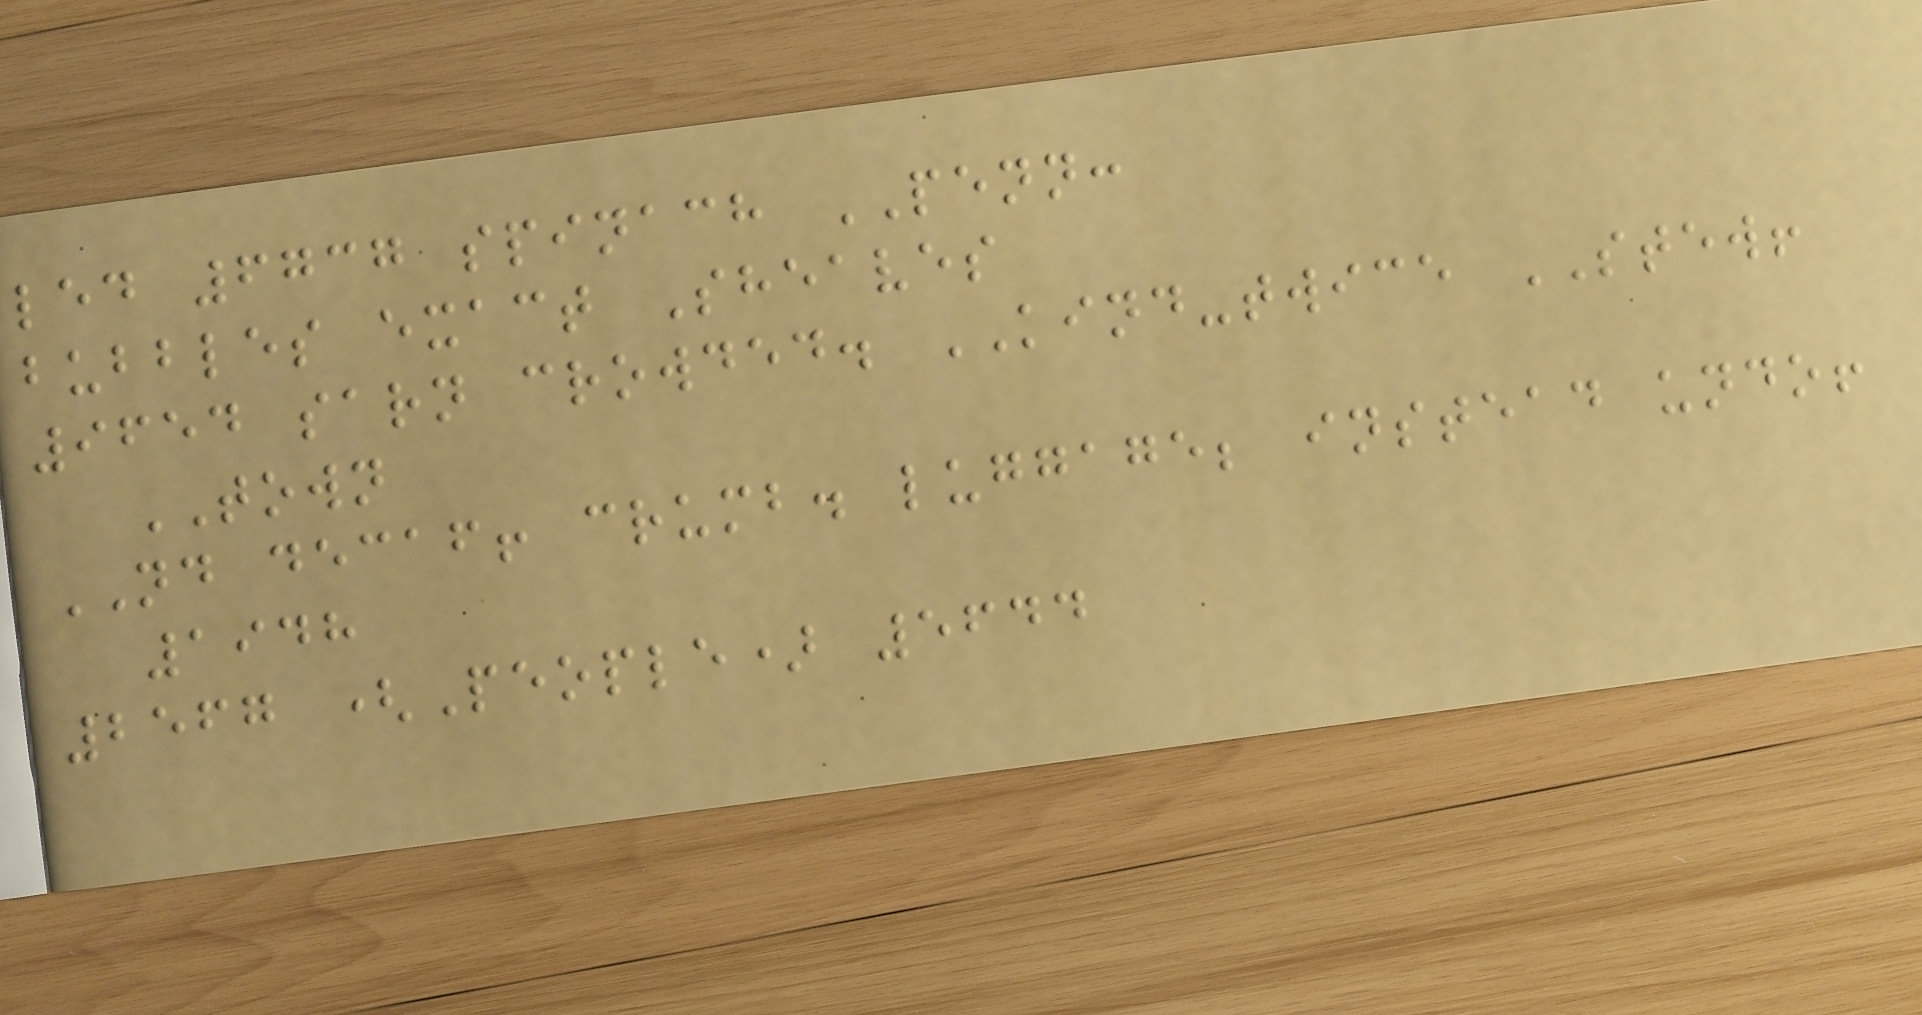led 6737 spinach PENN:
bubbles exact Sheaves
9654 sarn crowded. KIND-twice STEW!
TOWN
ND decaf! crumb. luggage; instead undo!
1948
2567 (People) 5644
